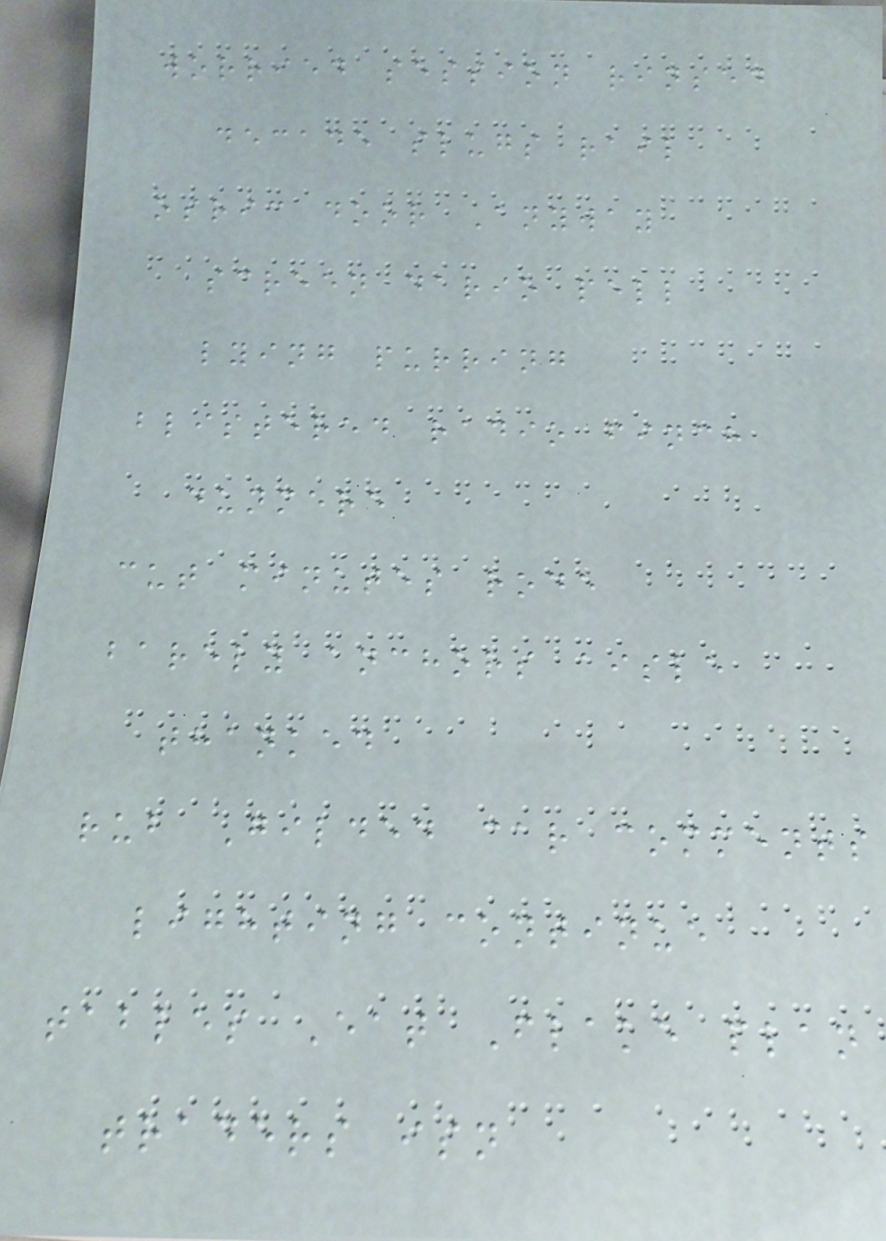worried session rinsed
decade slugs rail
osric door Anyway
screen dario pell
lying purring
blistered radio finch
dunmere
cut minutes rode
barely anchors aisle
thanked
rub Gilded car comments
lighting continue
tables Eat Flake plan
traders isn
